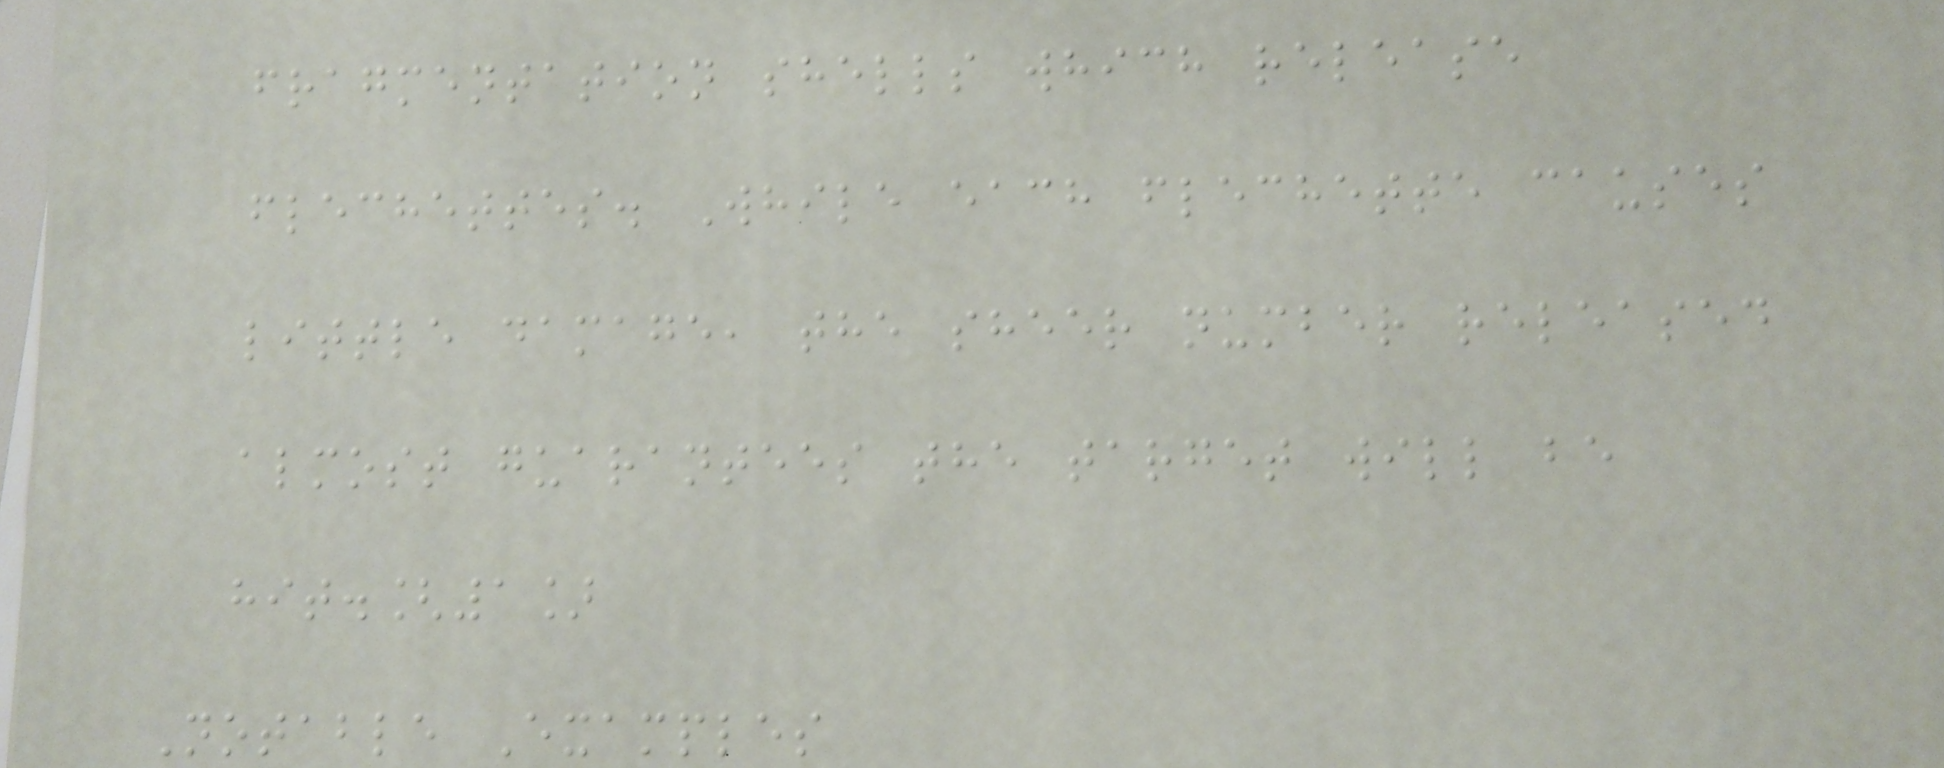fragmentation shells which release
flechettes. While each flechette causes
little damage, the sheer number released
almost guarantees the target will be
hit.[1]
Notable Examples
